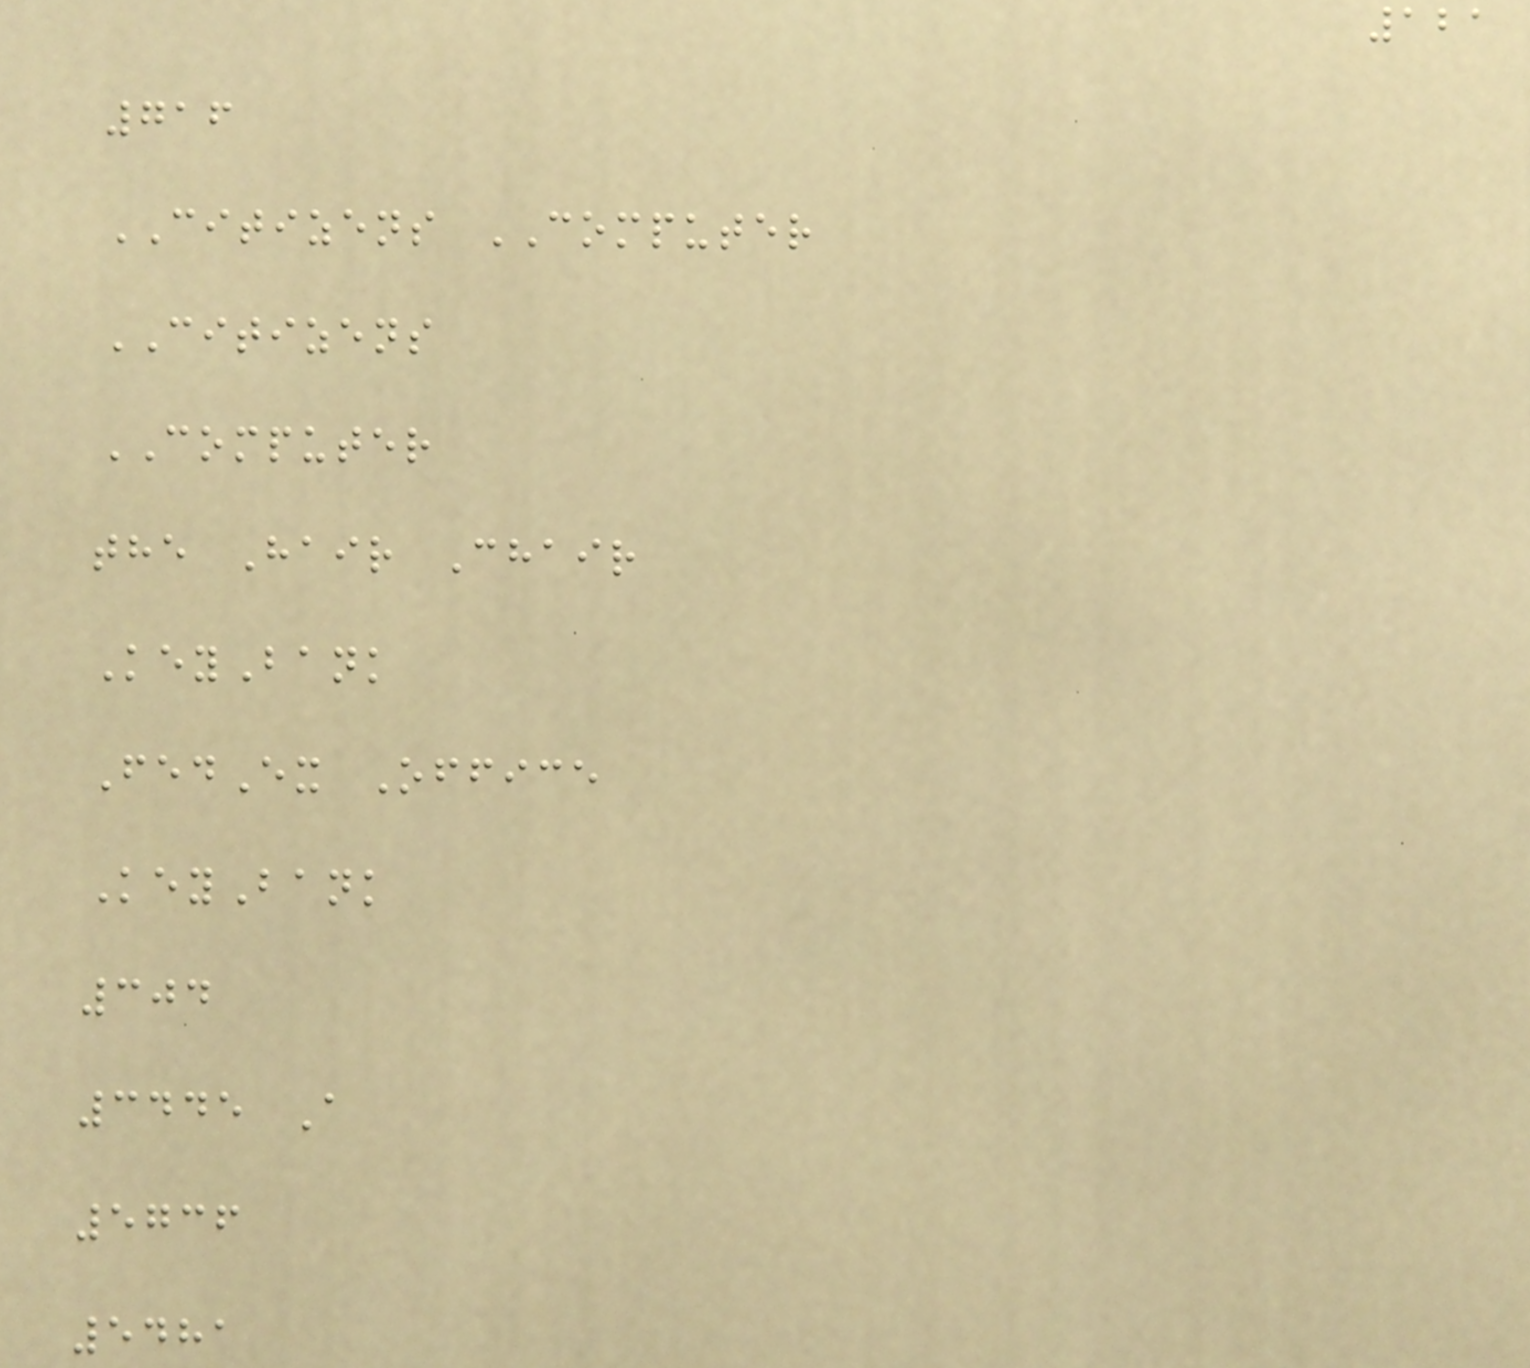121
716
CITIZENS COMPUTER
CITIZENS
COMPUTER
the Hair Chair
KeyBank
FedEx Office
KeyBank
304
3445 A
5736
5481
